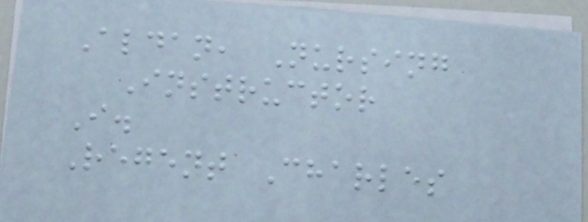Aldan, Nursing
Instructor
I.
Regent Charles
